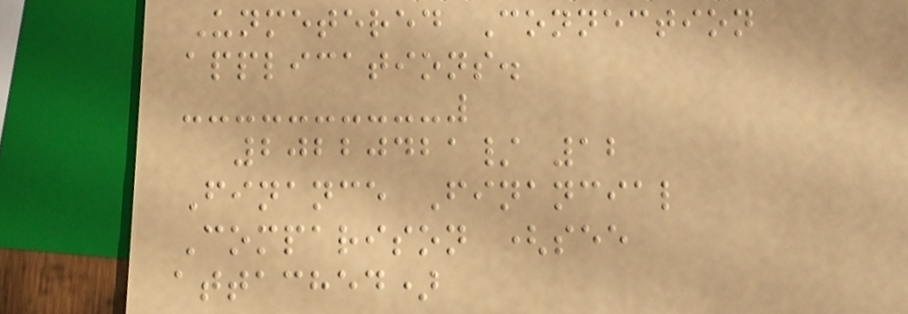Unmetered Connection
applications.
20220421/ 12
Finance Financial
Comparison (see
attached)
